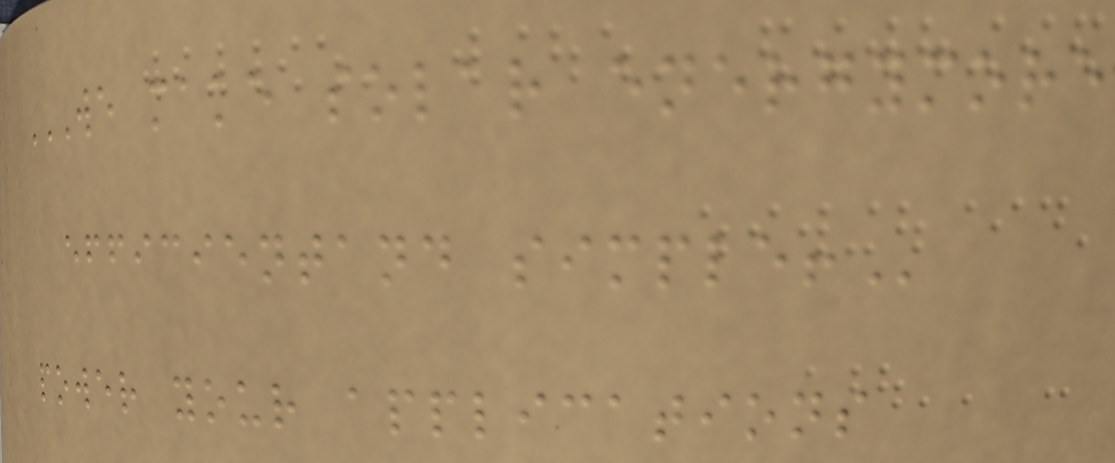WE MAKE SOLAR ENERGYMORE
EFFICIENTAND SIMPLE!
power your applications
